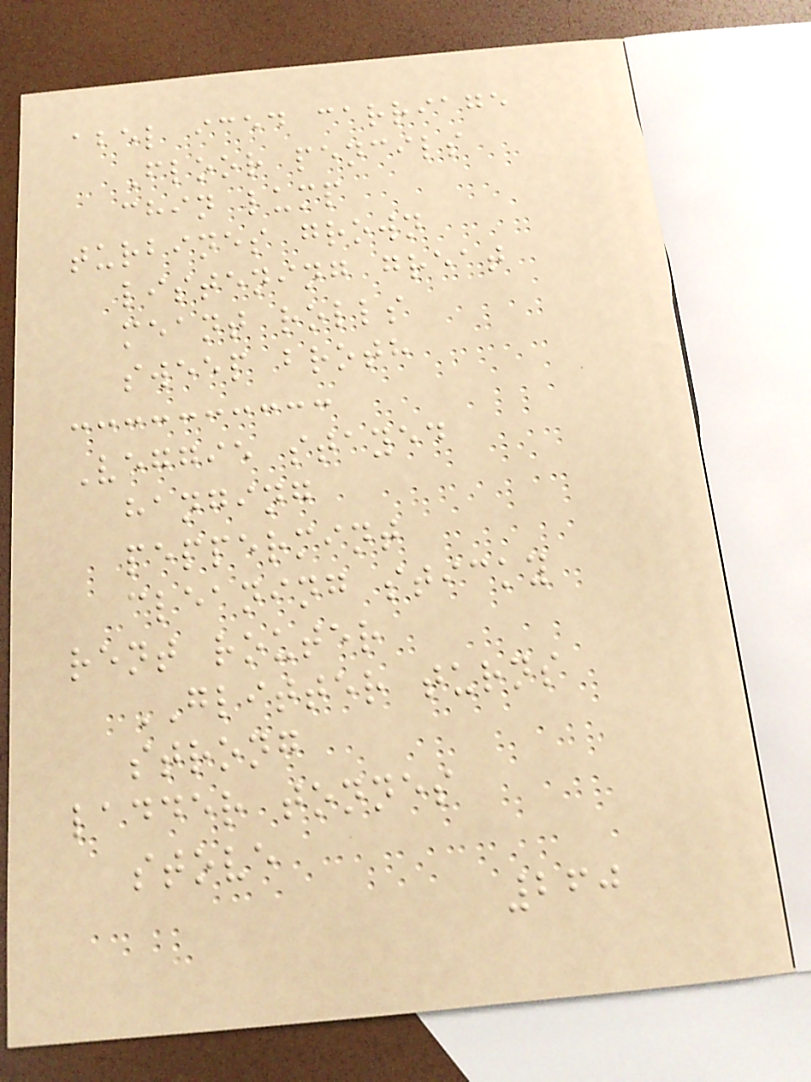abel iced carriage
Floor pencils
chin lump
turbines grown
listening great
meant rolls
sweep broth
Veggie stayed
hanging
peppermint
cleaning sticky
rent router
GLITTER turns
strong
ladder tonnes
stove
260
